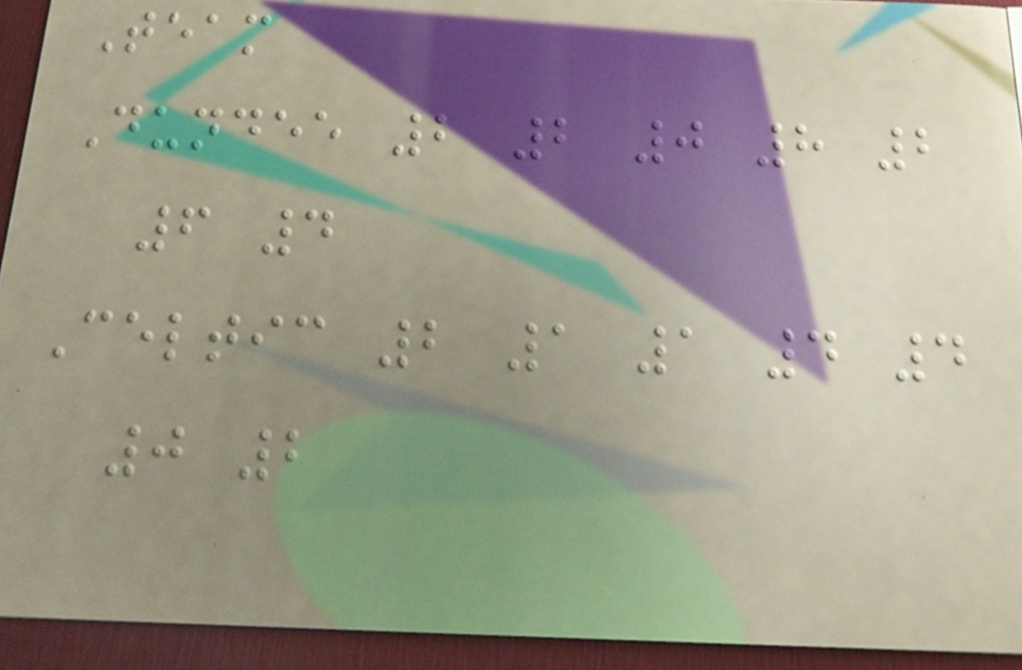Team
Dundee 2 2 0 8 2
6 4
Celtic 2 1 1 4 4
0 2
